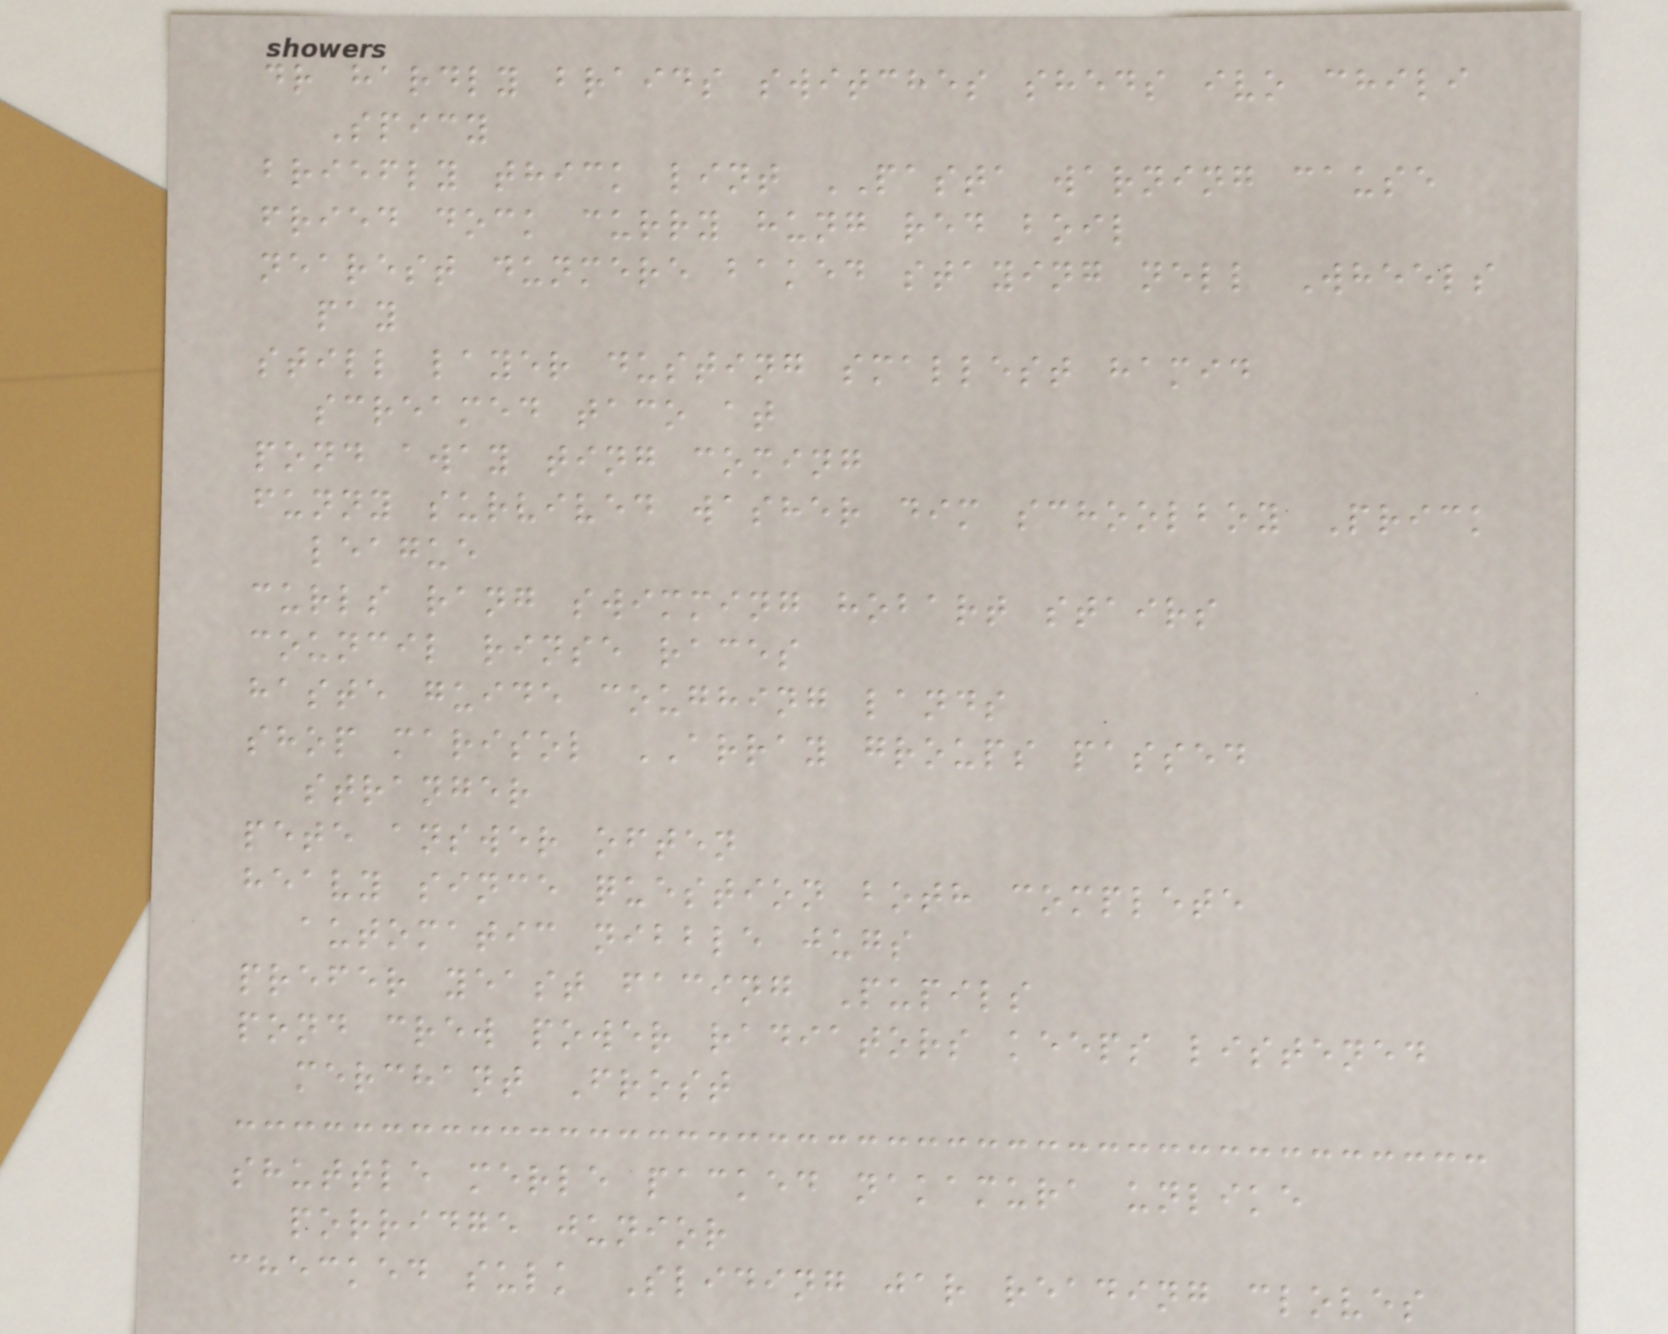dr hardly braids switches sheds ivo chili
Spicy
briefly thick lint PASTA warning cause
fried dock curry hung red boil
nearest dunmere baked staying nell Wheels
pay
still layer dusting smallest hamid
screamed taco at
pond away ting coming
funny survived washer dim schoolboy Prick
league
curls rang swimming hobart stairs
council rinse races
haste guide coughing lands
shop marisol ARRAY groups passed
stranger
pete answer often
heavy since question both complete
automatic nibble jugs
prefer yeast facing Pupils
pond crew power radiators keeps listened
merchant Frost
shuttle merle packed nakamura unlike
porridge junior
checked sulk Sliding jar reading cloves
